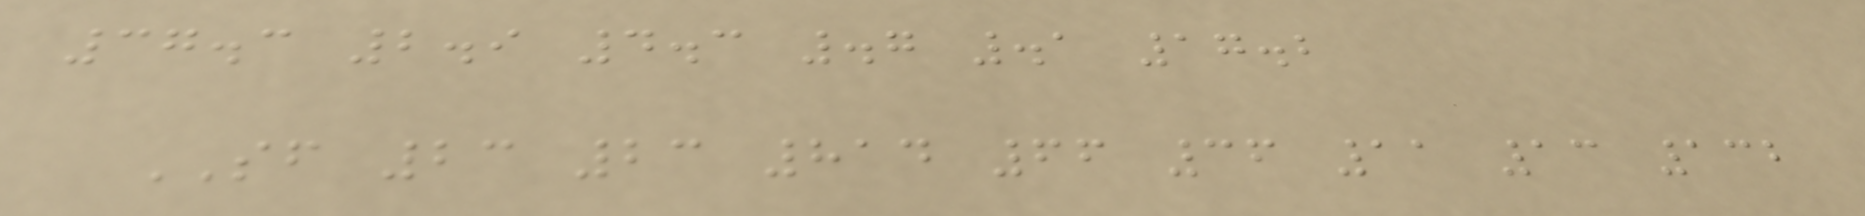37.3 2.9 4.3 .7 .1 17.2
SF 23 23 814 66 36 11 13 132
